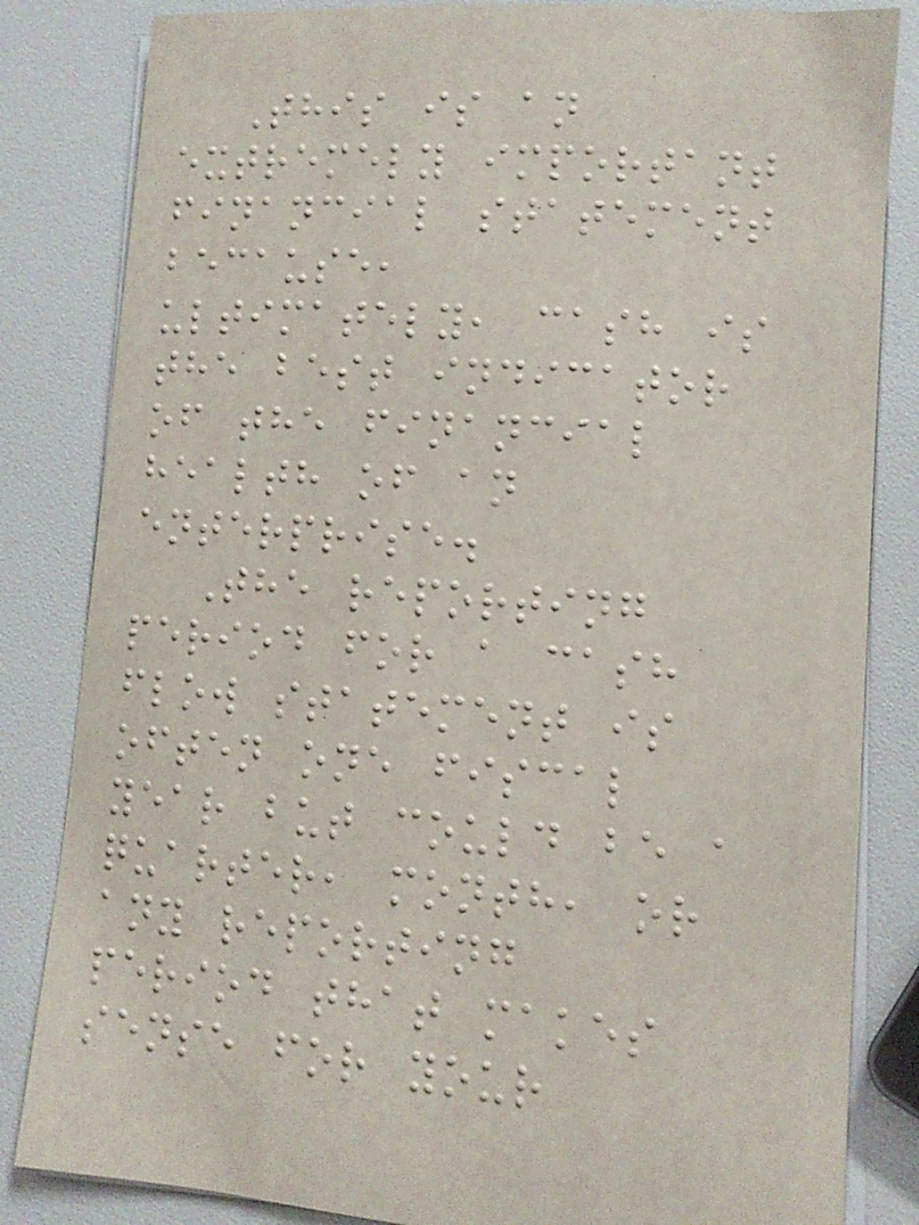This is an
extremely important
financial statement
because,
ultimately, cash is
the best indicator
of the financial
health of an
enterprise.
The reporting
period for a cash
flow statement is
often one fiscal
year but could be a
quarter, month, or
any reporting
period that makes
sense for your
